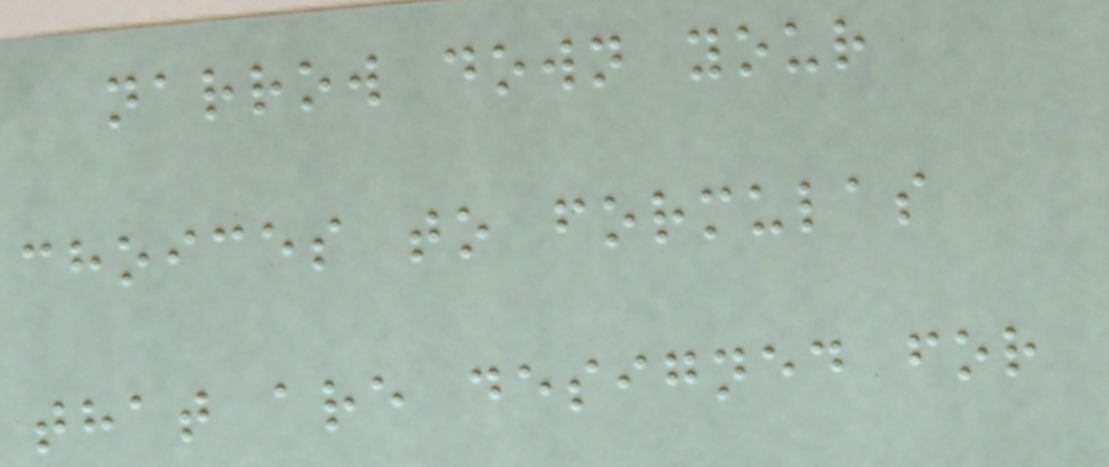narrow down your
choices to formulas
that are designed for
